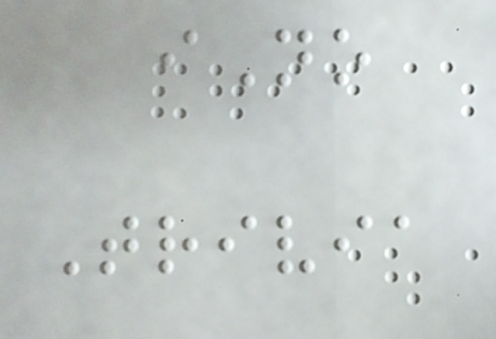iNo
Trivia
